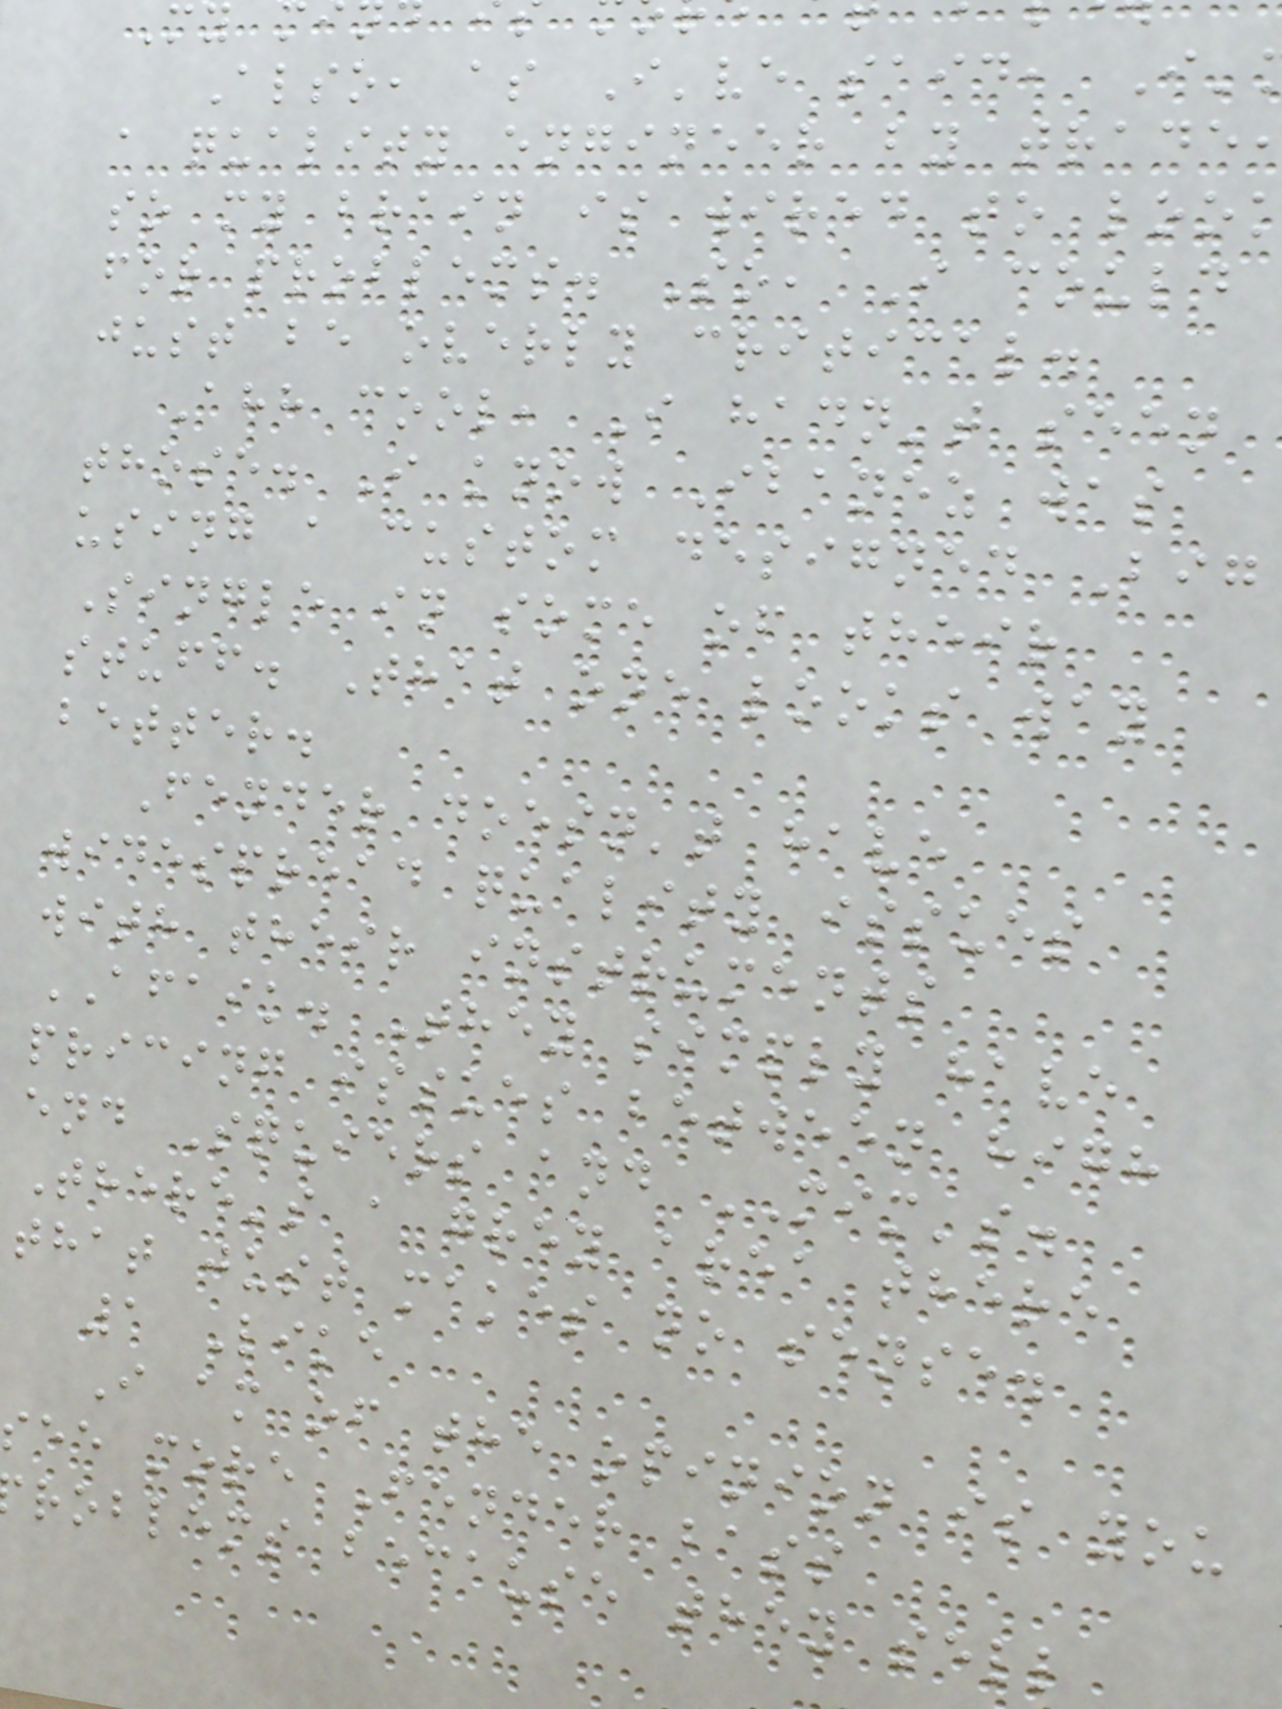Also, as I've said, I'
a quality engineer by trade
so my brain is wired to loo
for problems. So, I could
just be overly critical.
Ahh cool, I hadn't seen
those. I know Ibanez was
using a custom designed Big
Single in some of their
stuff. That one looks way
better.
Fender doesn't have
widespread quality issues
with their instruments
AFAIK. They simply have
pricing issues between high
end Squiers and MIM's.
There's a grey area there
that just makes no sense.
1 Like
I am of the opinion is you
see more Fender bass
roblems because they sell
